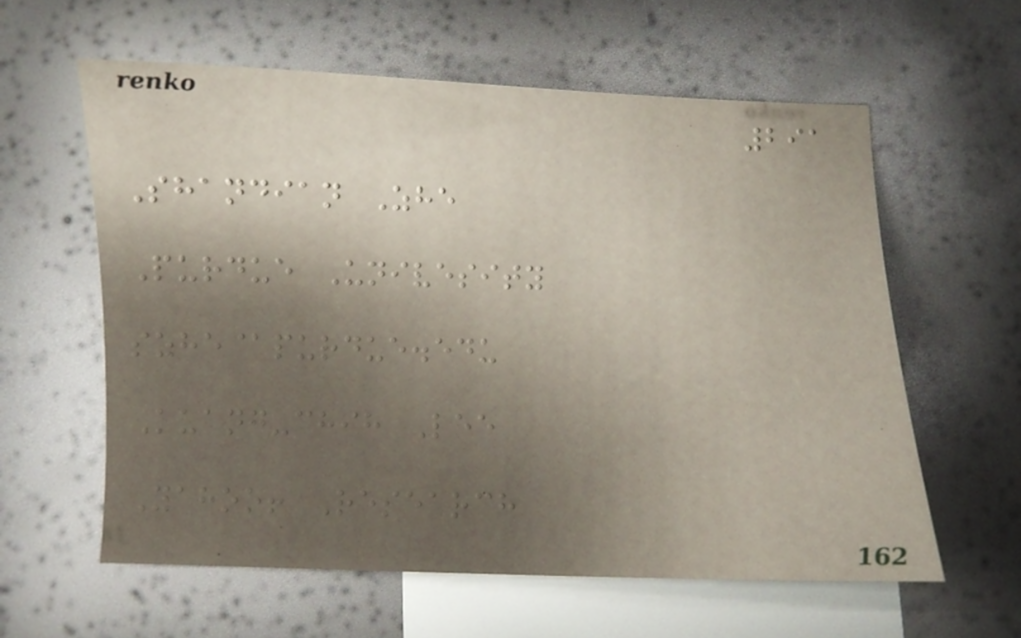291
Shandian Zhe
Purdue Univesity
szhe@purdue.edu
Kuang-chih Lee
Yahoo! Research
